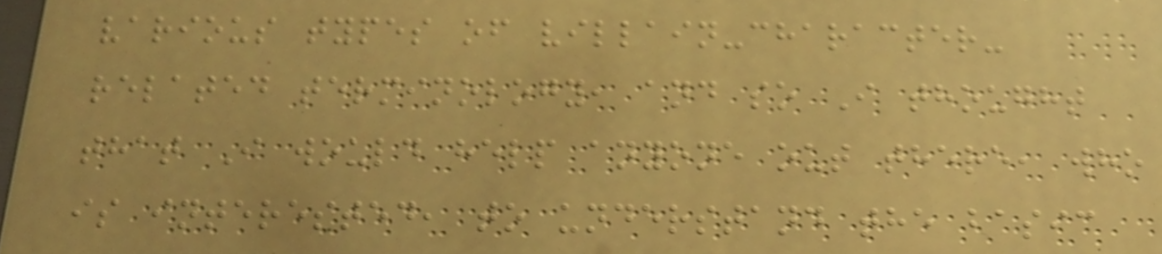various types of villain-character-
related terminology, and so I thought
that I would help anyone out there, who
is interested, to understand the basic
